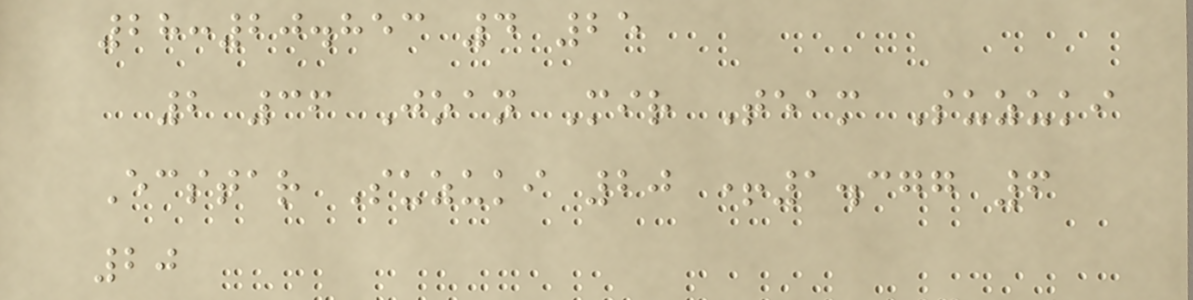28:20.853 4 25
2 36 Joan Mir Team Suzuki
Ecstar Suzuki 20 +1.377 6
20
